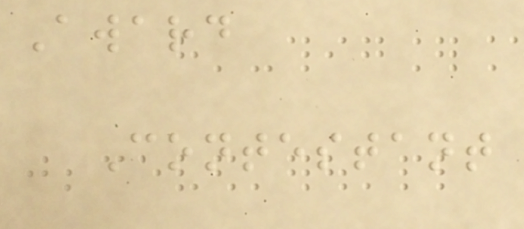Award
Contestant
